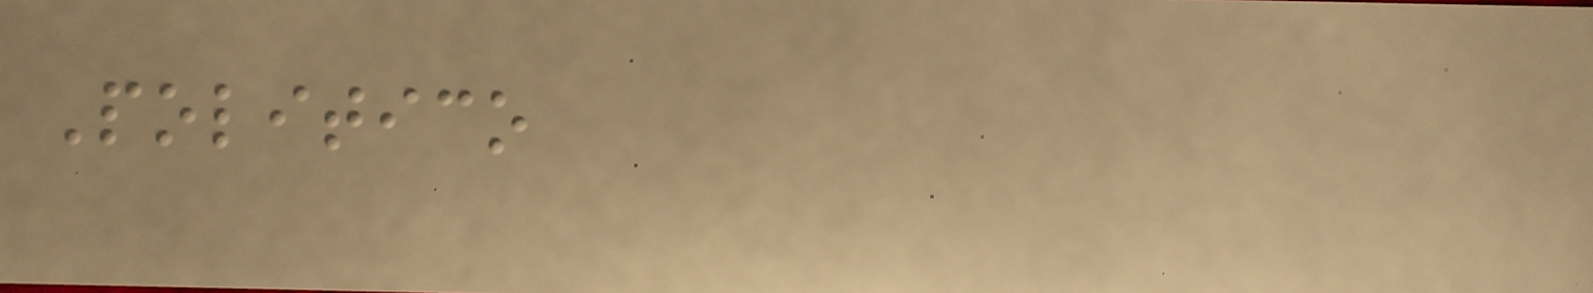Politico
